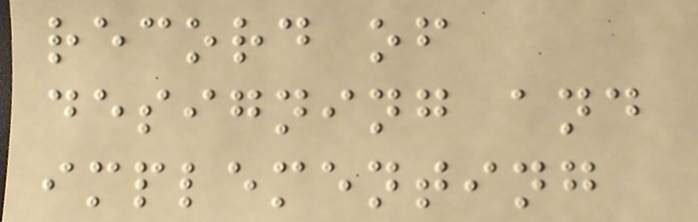record of
designing and
implementing
